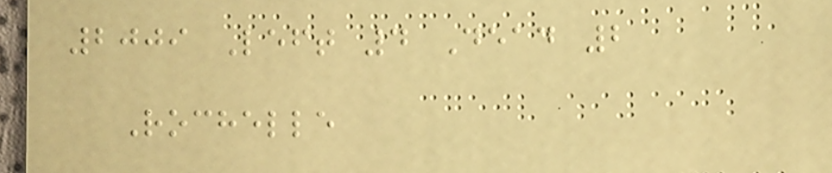2009 Left 4 Dead 2
Rochelle
